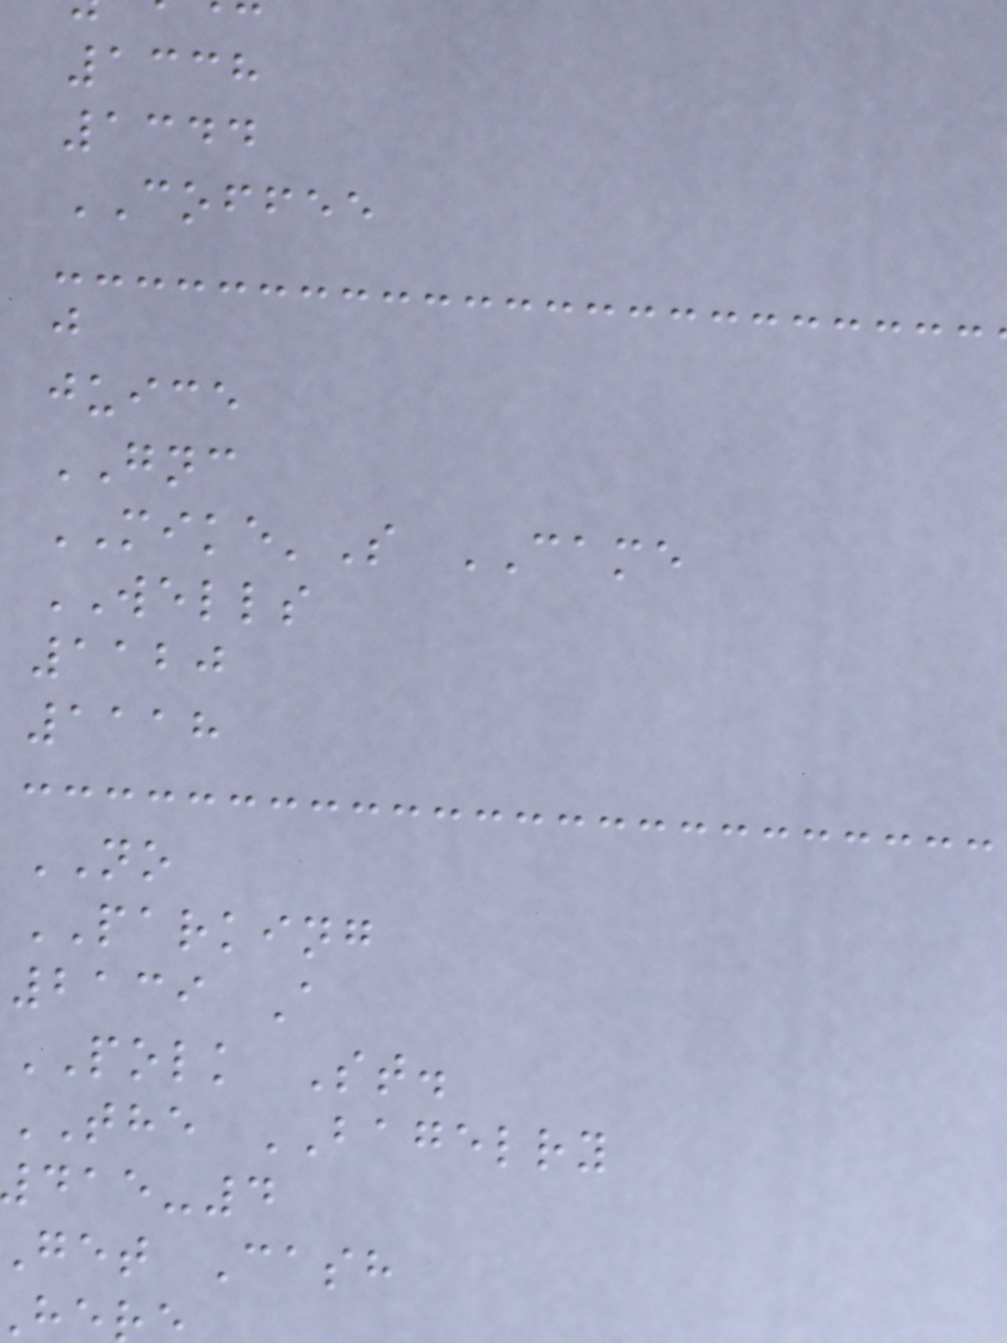1338
1344
COFFEE
j
juice
GNC
MIKE'S CAME
WELLS
1120
1118
NO
PARKING
2139 A
POLK St.
THE BAGELRY
get Cash
